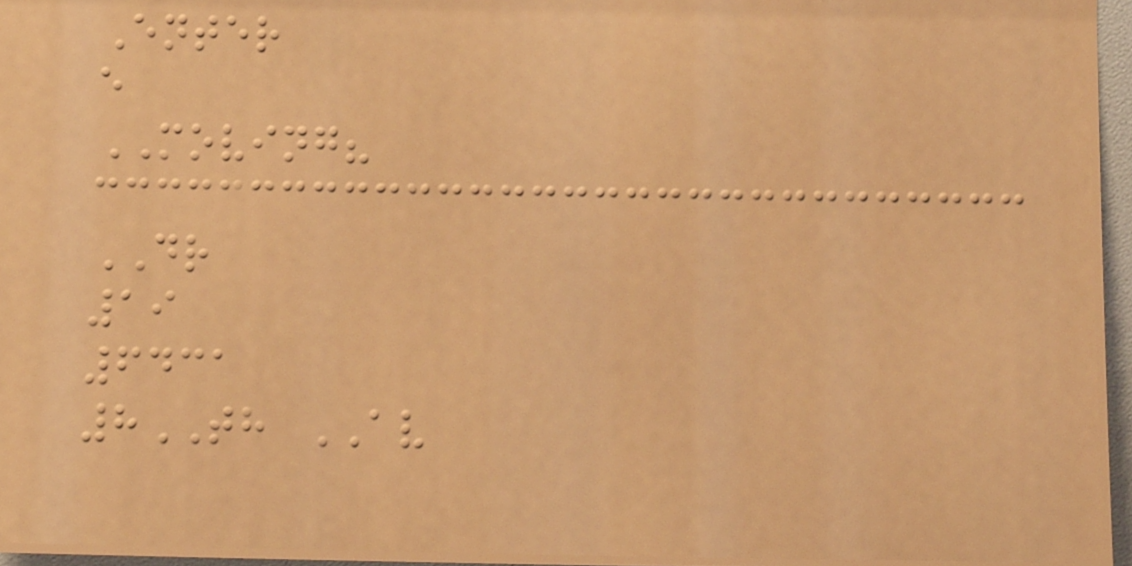Enter
e
MOVING?
DR
19
6431
8TH AV
